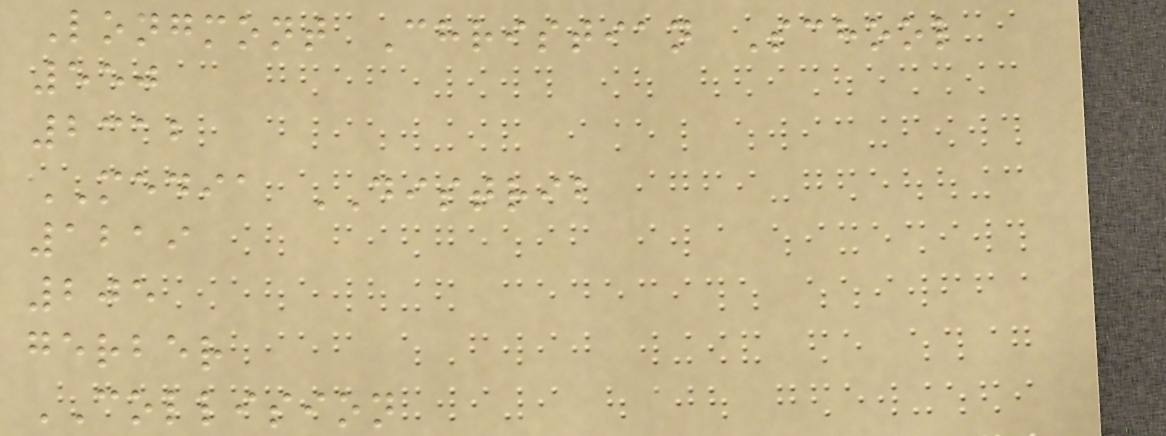Longmont Christian School
550
2312
MEDIA DISTRIB
1219
205
gerber
COLLISION
